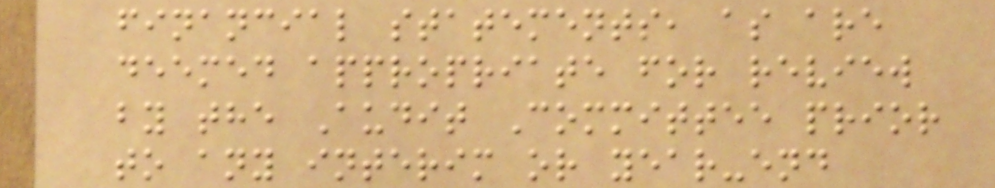financial statements, as are
deemed appropriate for review
by the Audit Committee prior
to any interim or year-end
